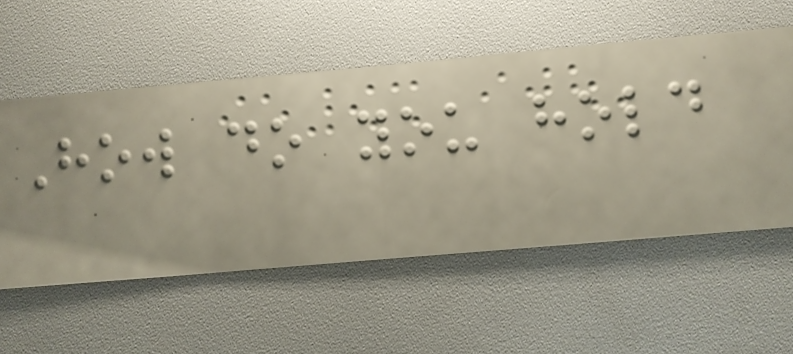How do you hold
